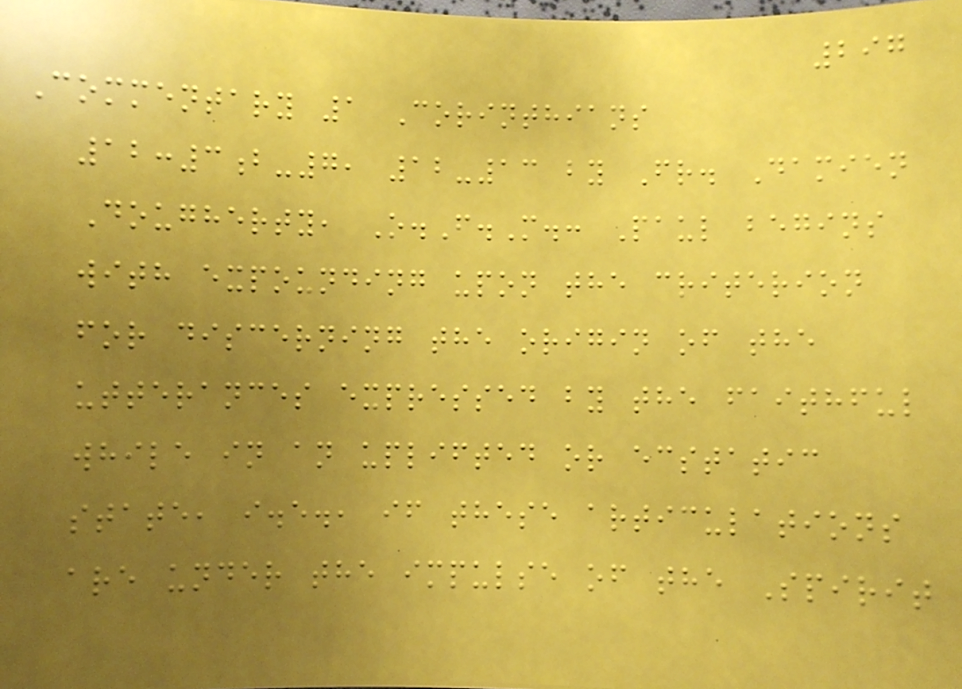297
Commentary 1 Corinthians
12:3b-7, 12-13 by Fr. Damien
Dougherty, O.F.M.: Paul begins
with expounding upon the criterion
for discerning the origin of the
utterances expressed by the faithful
while in an uplifted or ecstatic
state, i.e., if these articulations
are under the impulse of the Spirit
